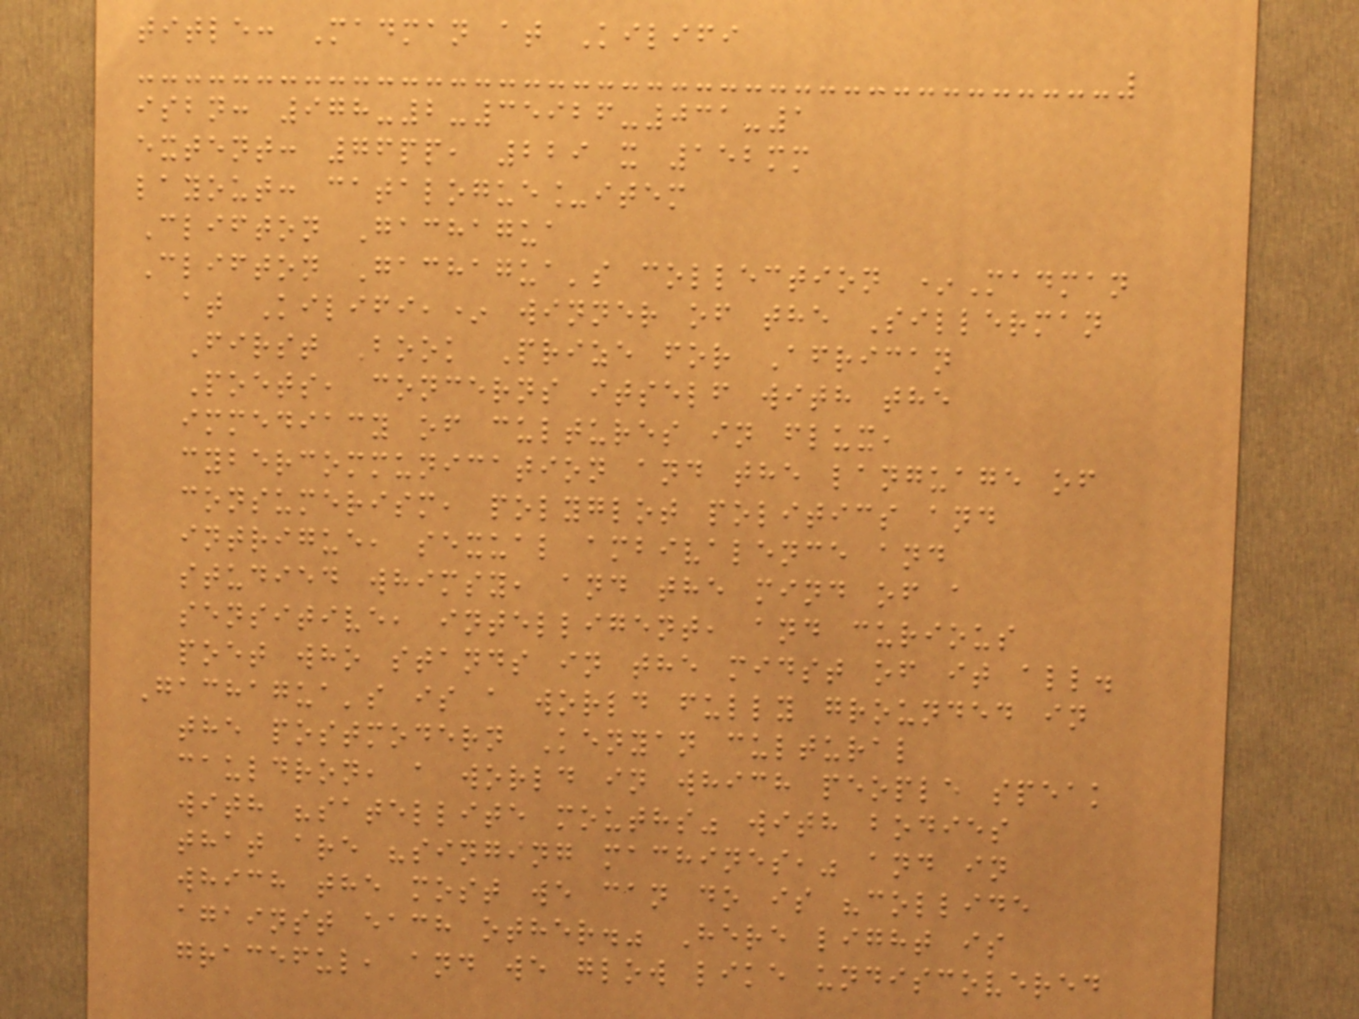title: Madman at Kilifi
isbn: 978-2-35926-031-1
extent: 76pp, 229 x 152mm
layout: catalogue_item
Clifton Gachagua
Clifton Gachagua's collection *Madman
at Kilifi,* winner of the Sillerman
First Book Prize for African
Poets, concerns itself with the
immediacy of cultures in flux,
cybercommunication and the language of
consumerism, polyglot politics and
intrigue, sexual ambivalence and
studied whimsy, and the mind of a
sensitive, intelligent, and curious
poet who stands in the midst of it all.
Gachagua's is a world fully grounded in
the postmodern Kenyan cultural
cauldron, a world in which people speak
with "satellite mouths" with bodies
that are "singing machines," and in
which the most we can do is "collide
against each other." Here light is
graceful, and we glow like undiscovered
